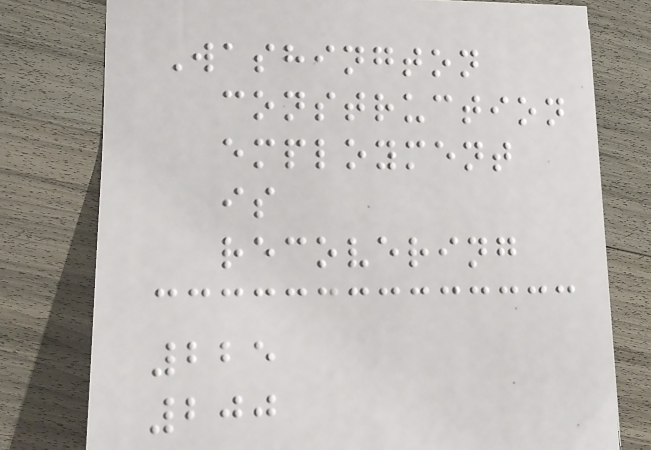Washington
construction
employment
is
recovering
225
200
